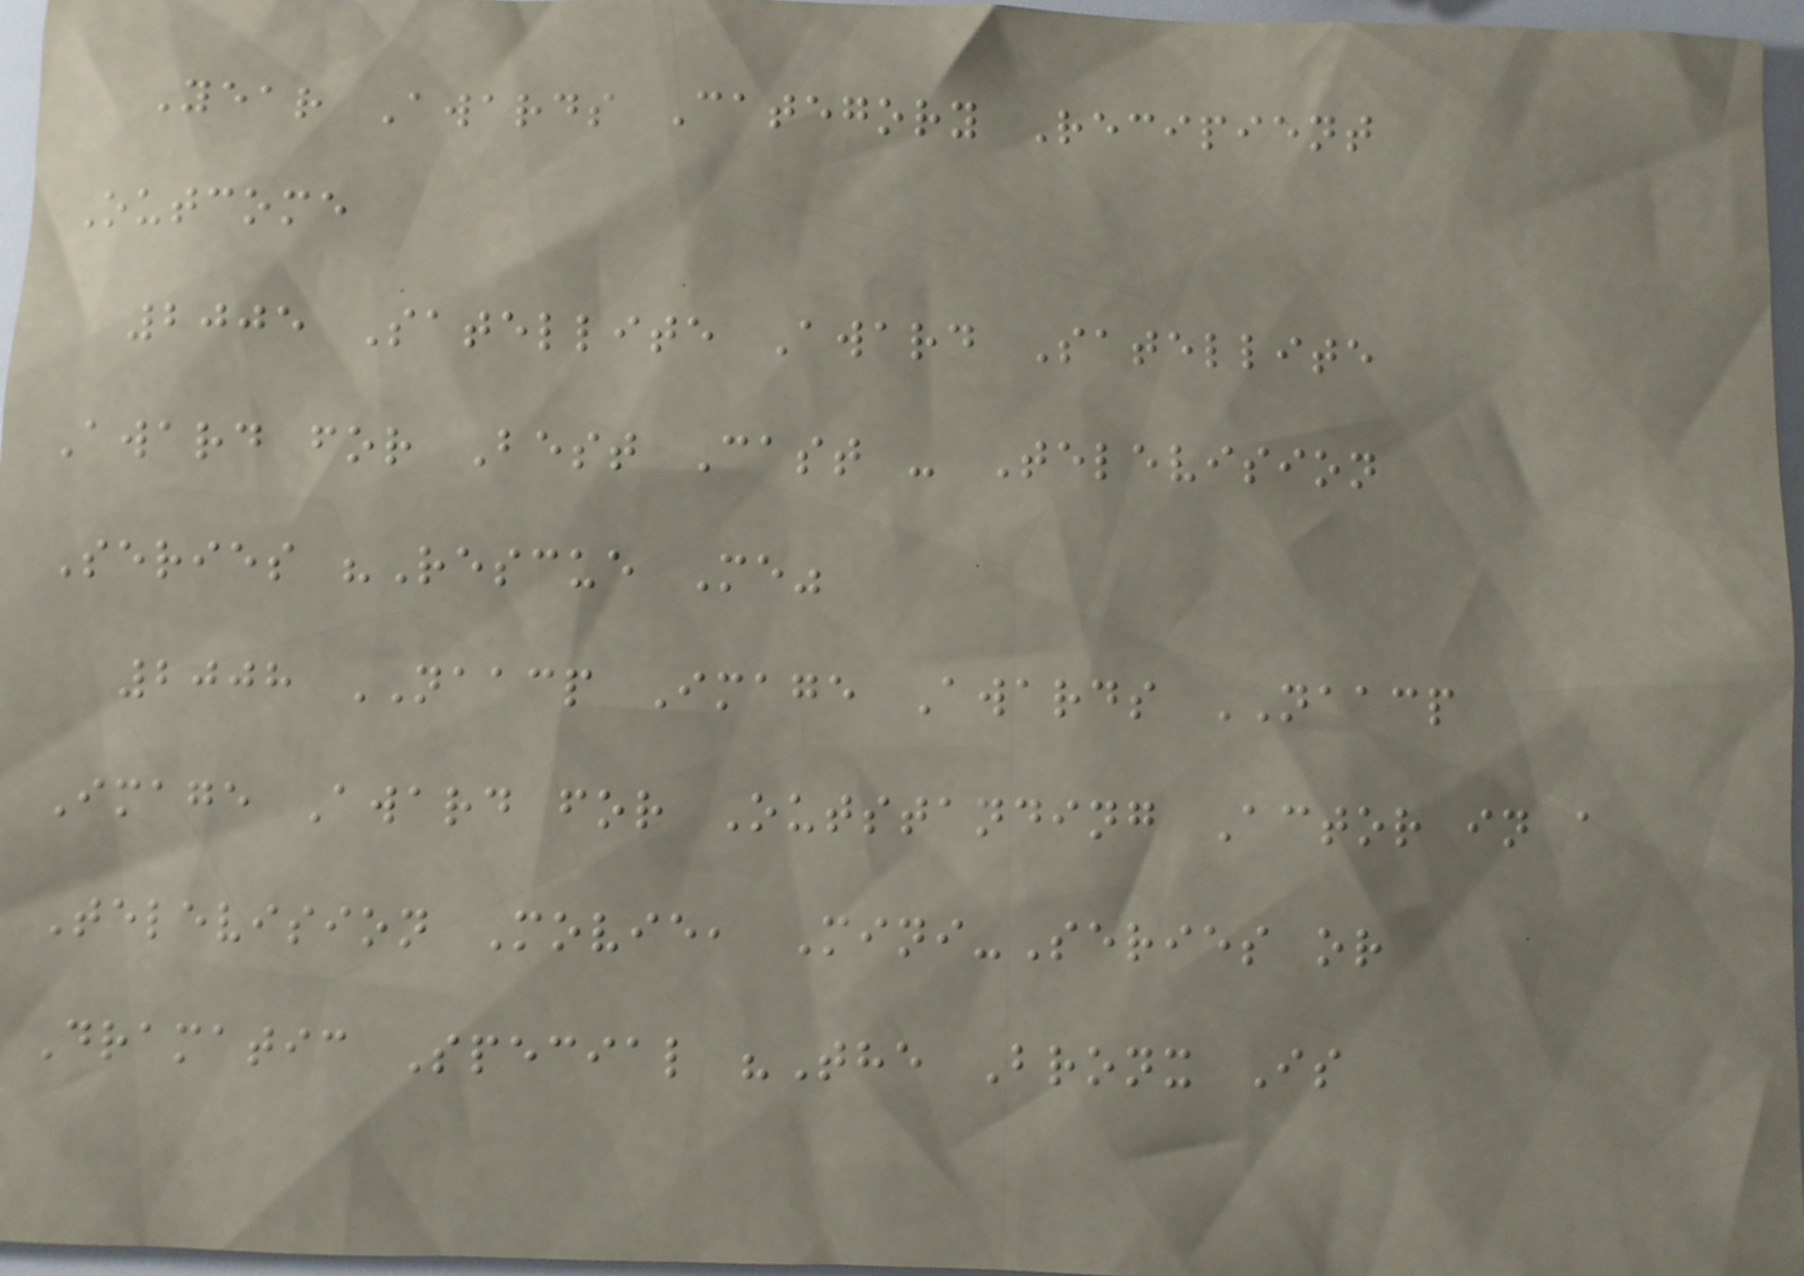Year Awards Category Recipient
Outcome
2005 Satellite Award Satellite
Award for Best Cast - Television
Series "Rescue Me"
2008 NAACP Image Awards NAACP
Image Award for Outstanding Actor in a
Television Movie, Mini-Series or
Dramatic Special "The Bronx Is
